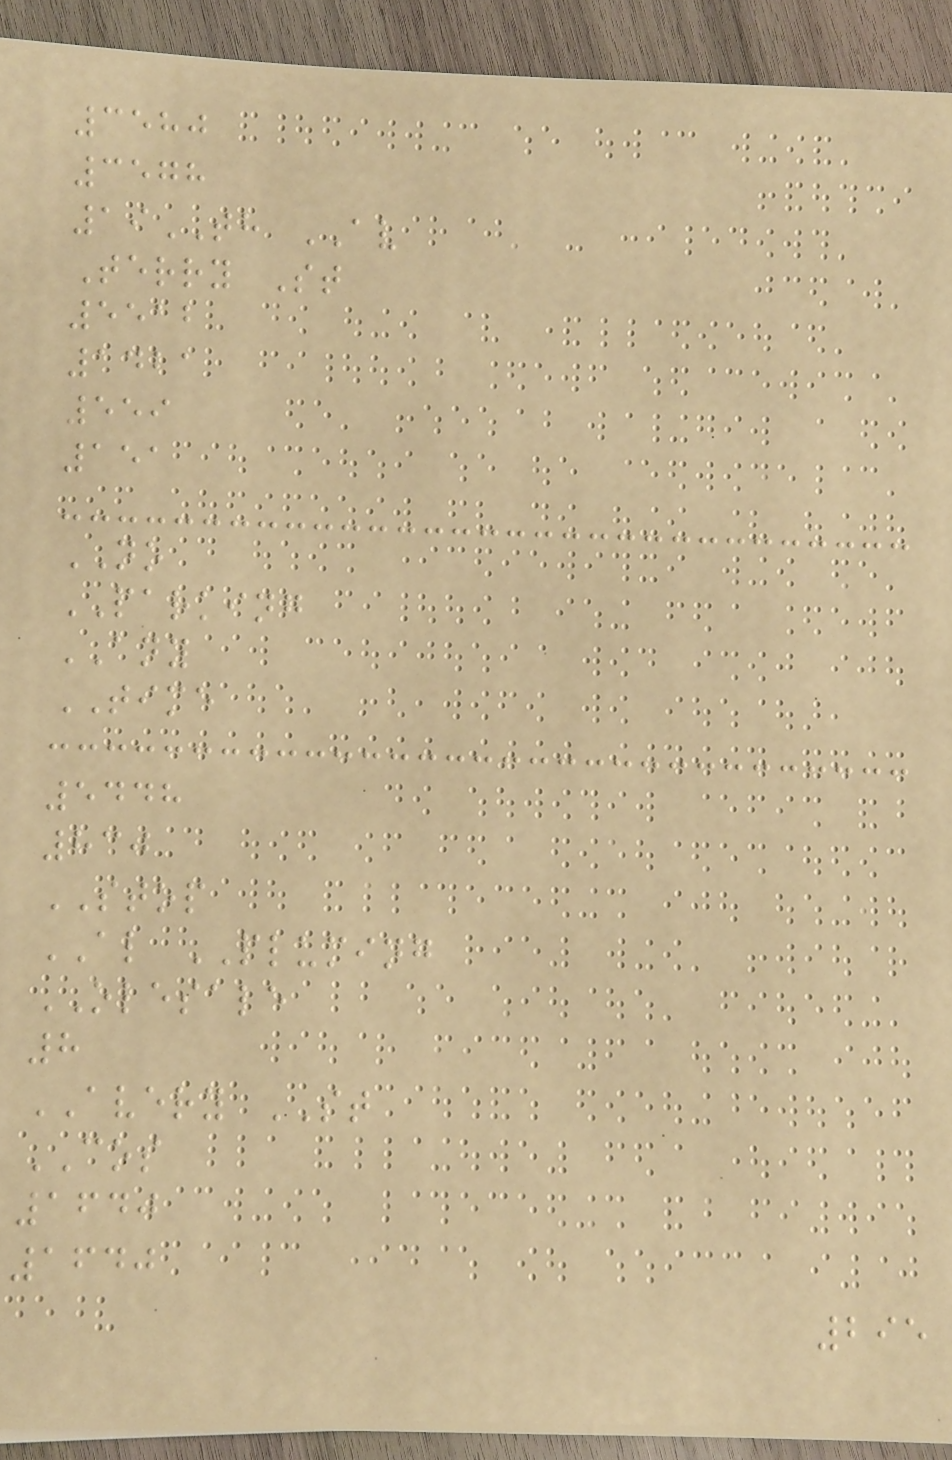3580
3578
19TH AV
Terry St
5512
1421
559
151
NO
PARKING
ANY
TIME
5448
830
STOP
AL PLUMING
OLESALE
8
AVERY ST
COS
1640
1640
295
